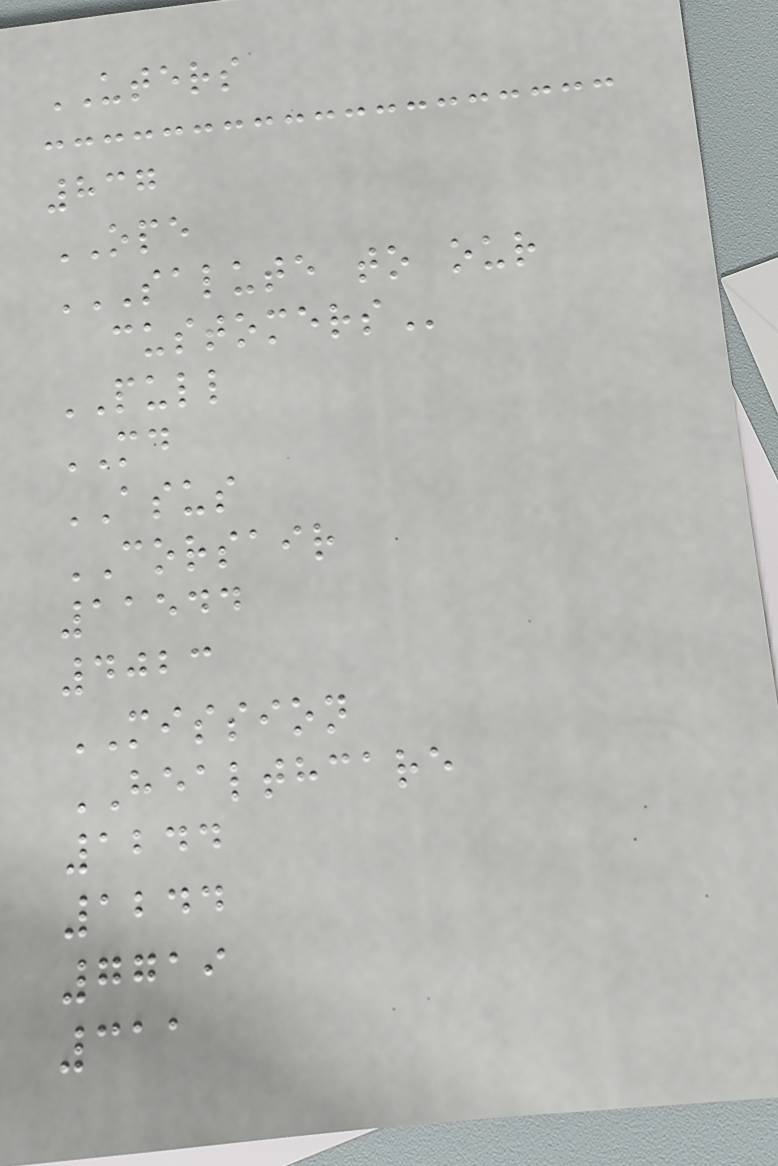UTERS
837
OPE
SALUTE TO OUR
CUSTOMERS
PULL
MD
ASUS
CORSAIR
11544
4023
MISSION
HEALTHCARE
1244
1244
7719
311
